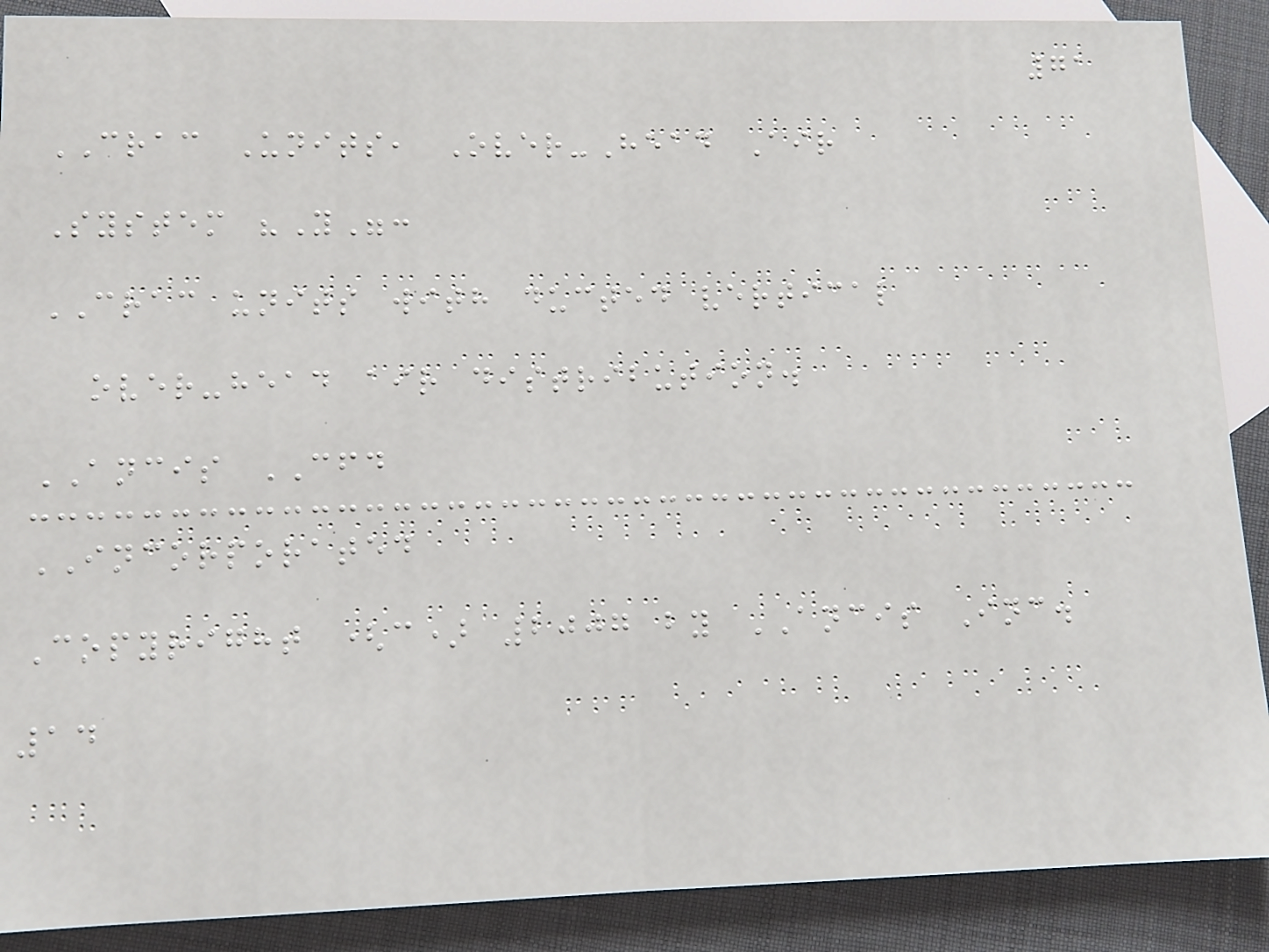71
CRAC Units, Over-Head Air
System "Y":
CRAC units with ducted vertical
over-head air distribution.
ANCIS CFD
INCORPORATED
Copyright (c) 2007 by ANCIS Inc.
14
